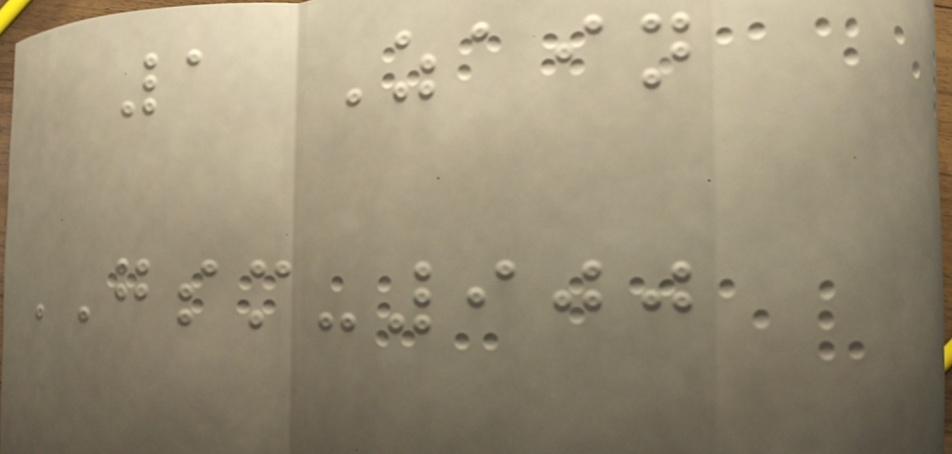1 Zain
GSM-900
